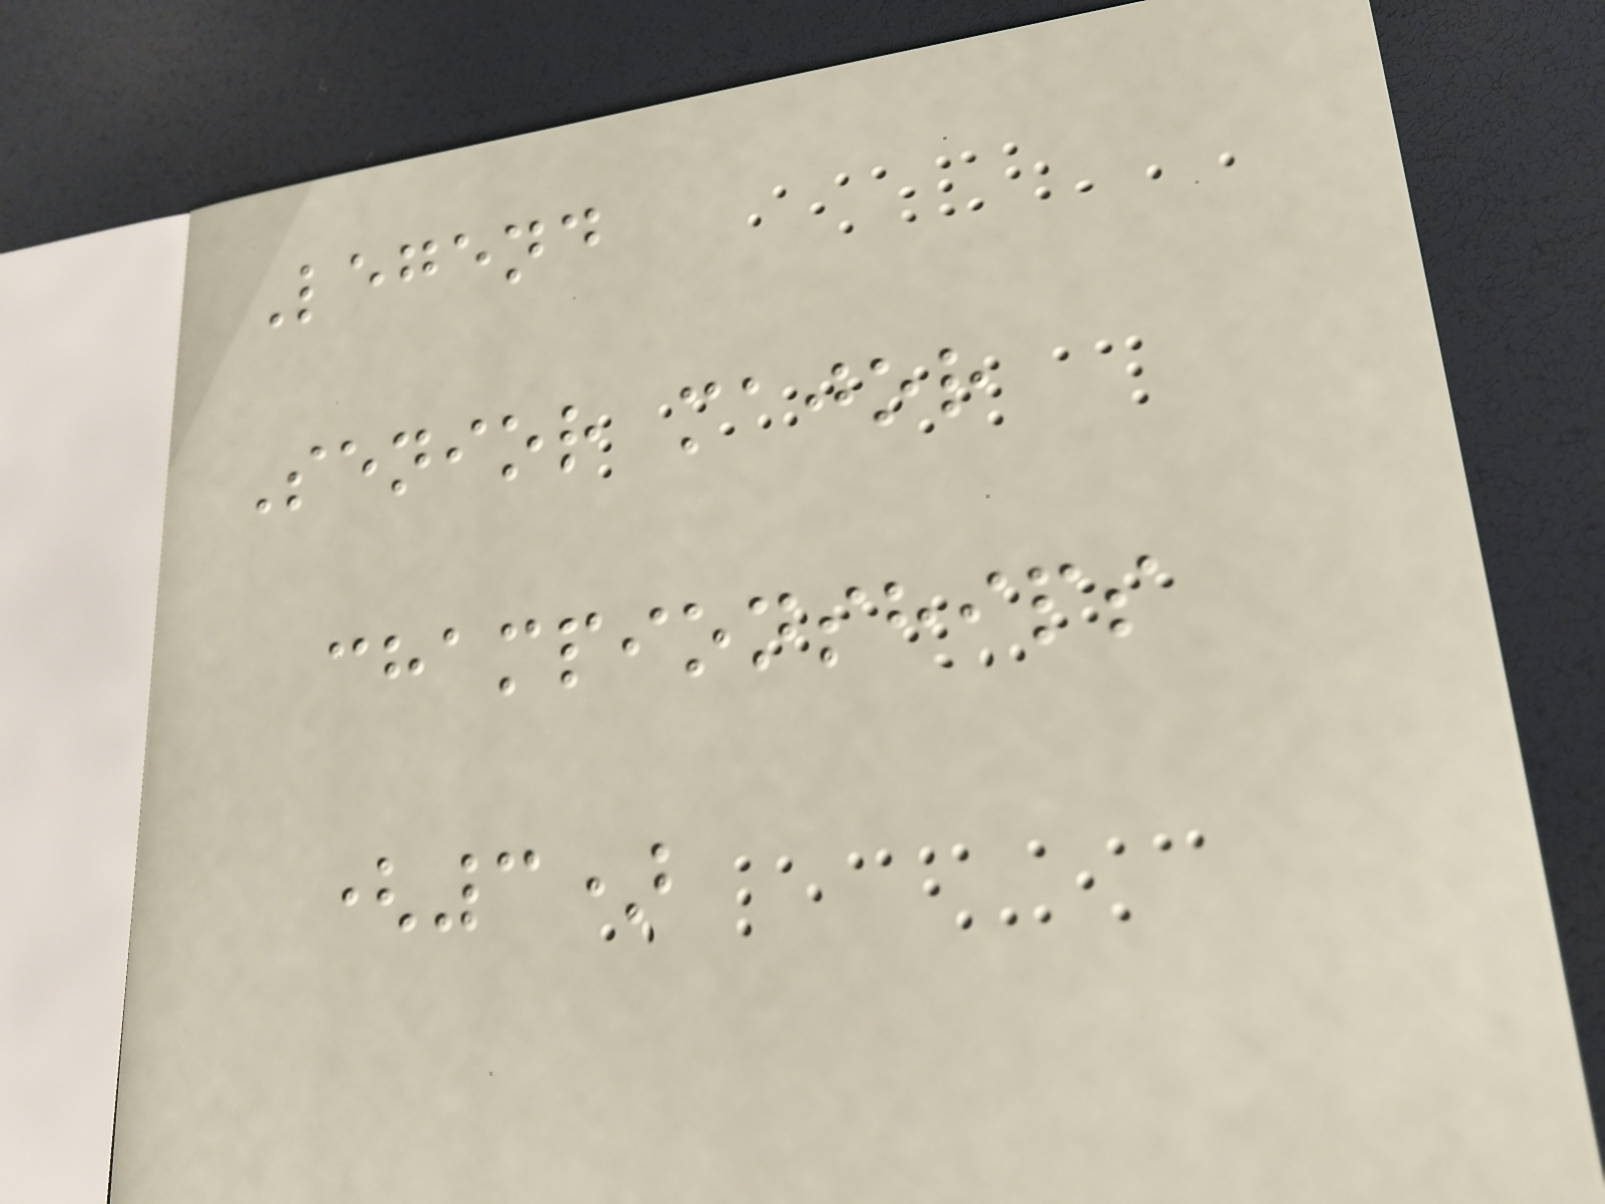Legend
Senior major
championships
(3)
